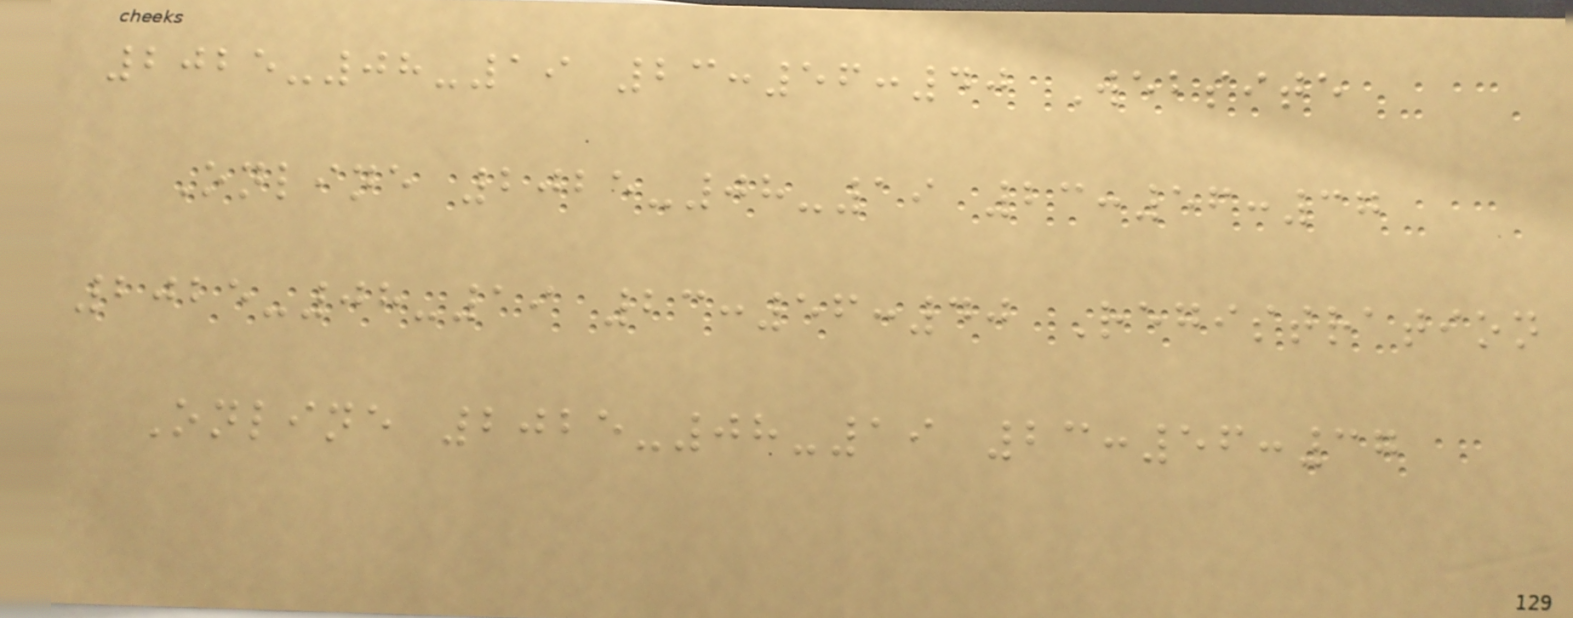2025-08-19 23:56:40 Website
Online 2025-08-19 23:56:37
2025-08-19 23:56:40 Registration
Online 2025-08-19 23:56:37
